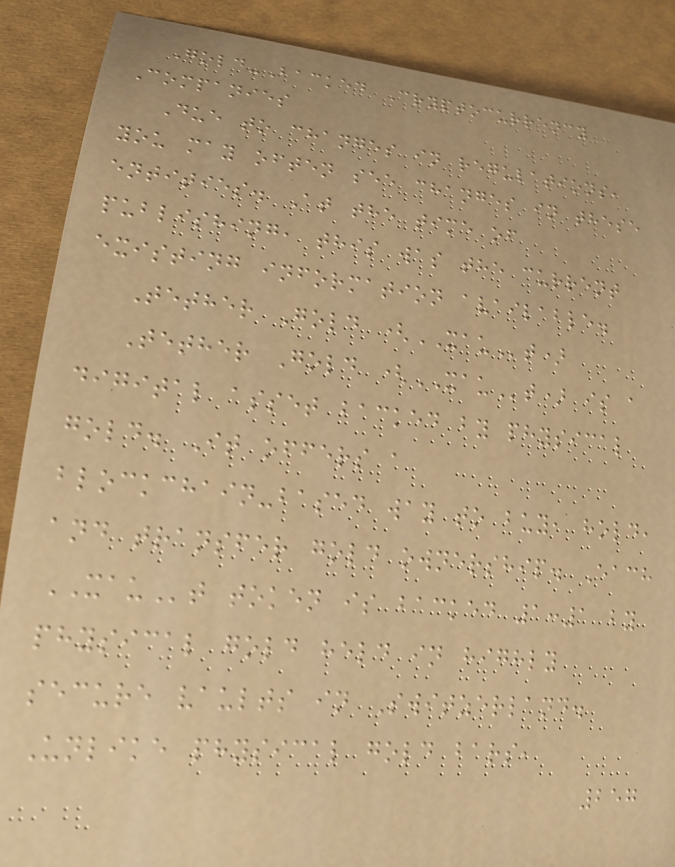Gold-Backed Cryptocurrency
Companies
Due to changes in regulations,
you may often see changes in these
entities. At the time of
publishing, this was the current
existing information available.
Tether Gold (XAUt)
Tether Gold (XAUt) is a
digital asset backed by physical
gold. It offers a
blockchain-based way to buy, hold,
and transfer gold ownership. Each
XAUt token is backed 1:1 by
physical gold held in highly
secure vaults in Switzerland.
Unlike physical gold bars,
257
